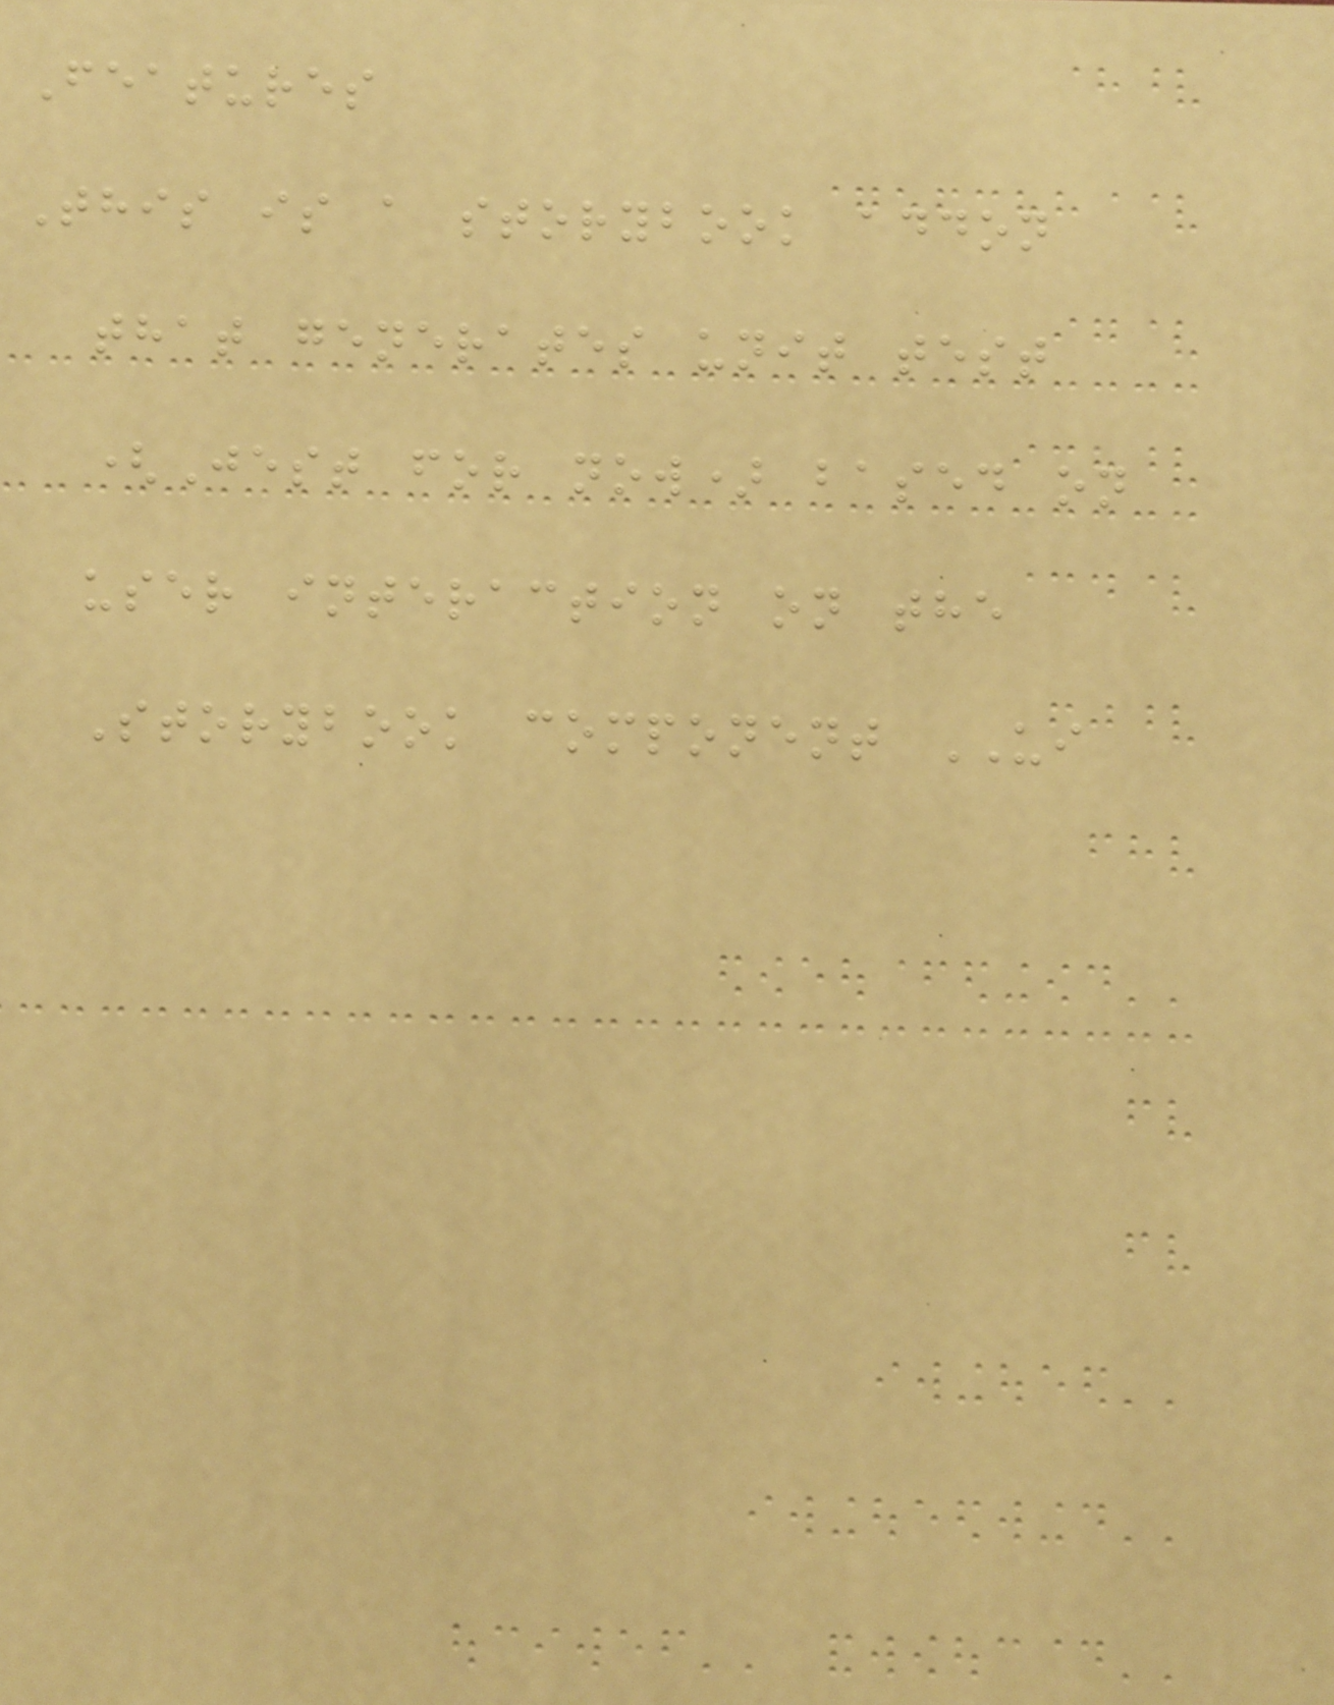Features
This is a storybook addon
that generates unit test
(Jest for now) based on
user interaction on the
Storybook component UI
